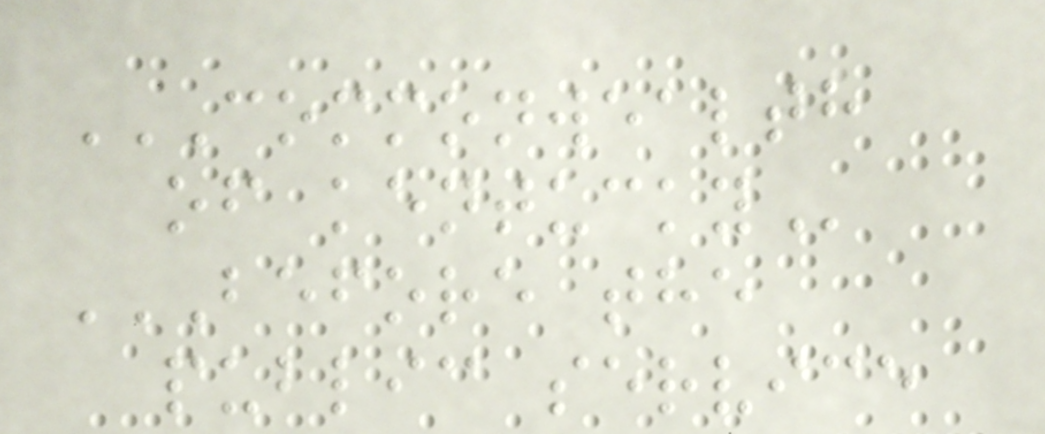COMMONWEALTH
OF KENTUCKY
BEFORE THE
PUBLIC SERVICE
